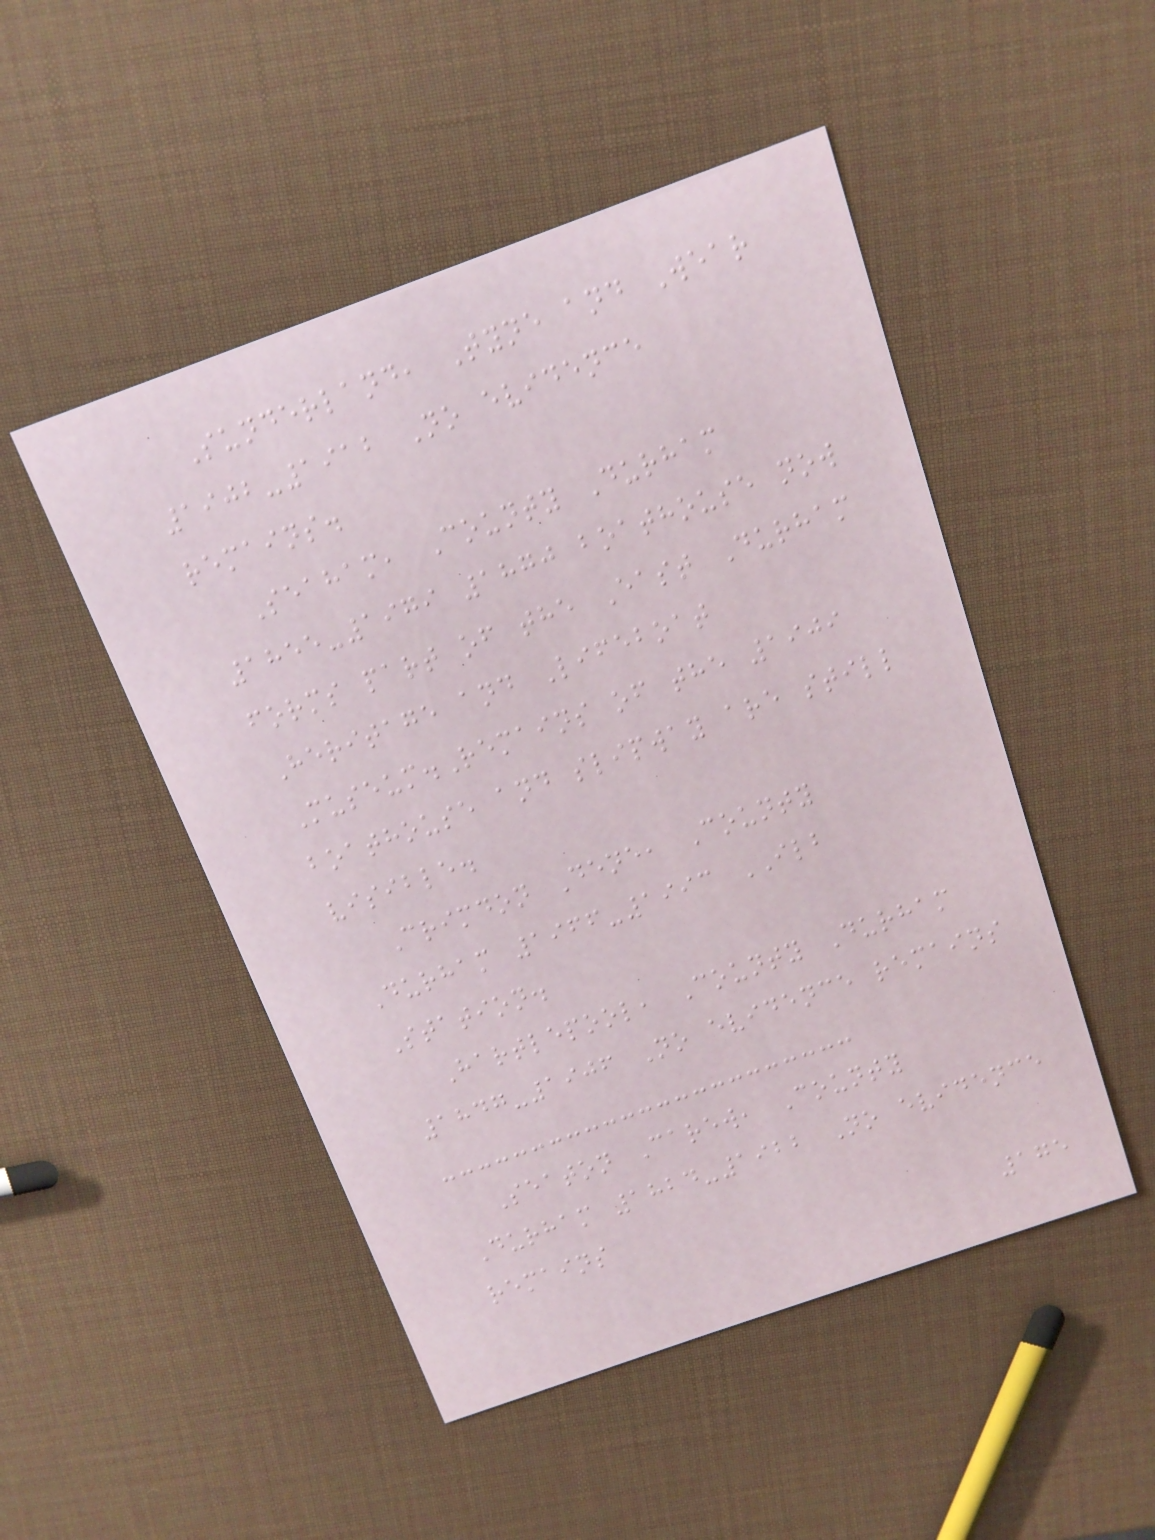Sunderland, Tyne and Wear
1902-1912 No evidence
remains.
Seaham, County Durham
1855-1979 1870 boathouse now
forms part of the East Durham
Heritage and Lifeboat
Museum.Remains of the 1909
boathouse and slipway are still
visible.
Crimdon Dene, County
Durham 1966-1993 ILB
Station.
Hartlepool, County Durham
1847-1906 No evidence remains
Seaton Carew, County
Durham 1824-1922 No evidence
remains
175
